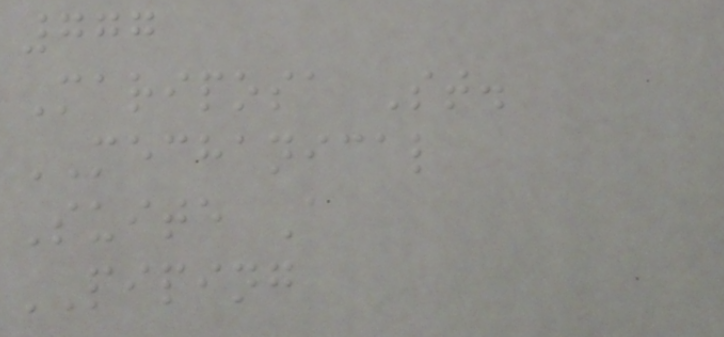777
Mariposa St.
MECHANICAL
Suite A
PIPING
